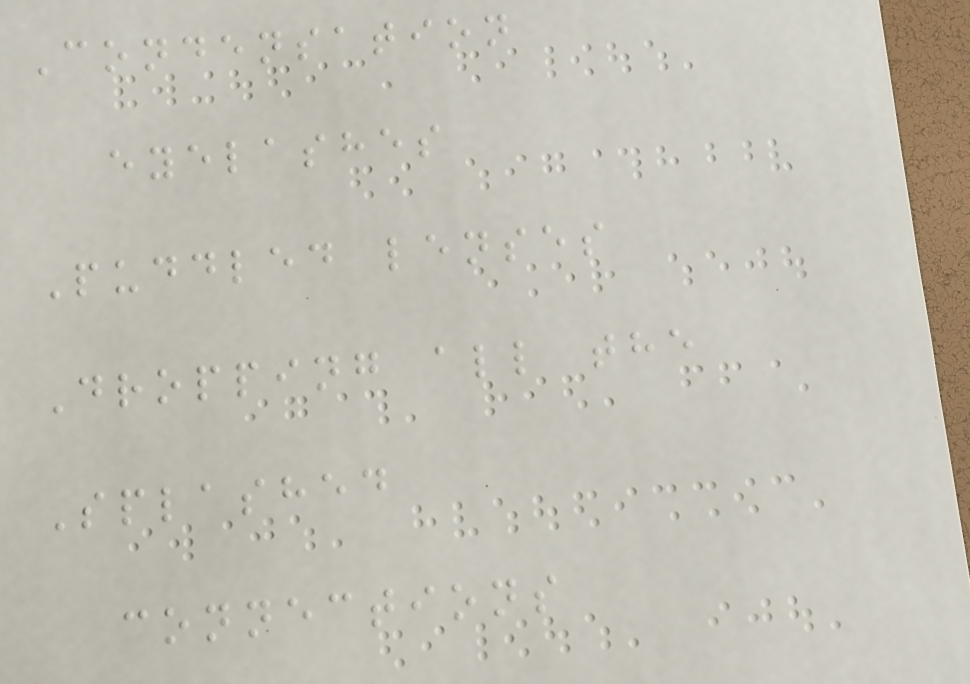Condensation
eyelashes
Puddled lenses
Dropping all the
Splashed
connections
